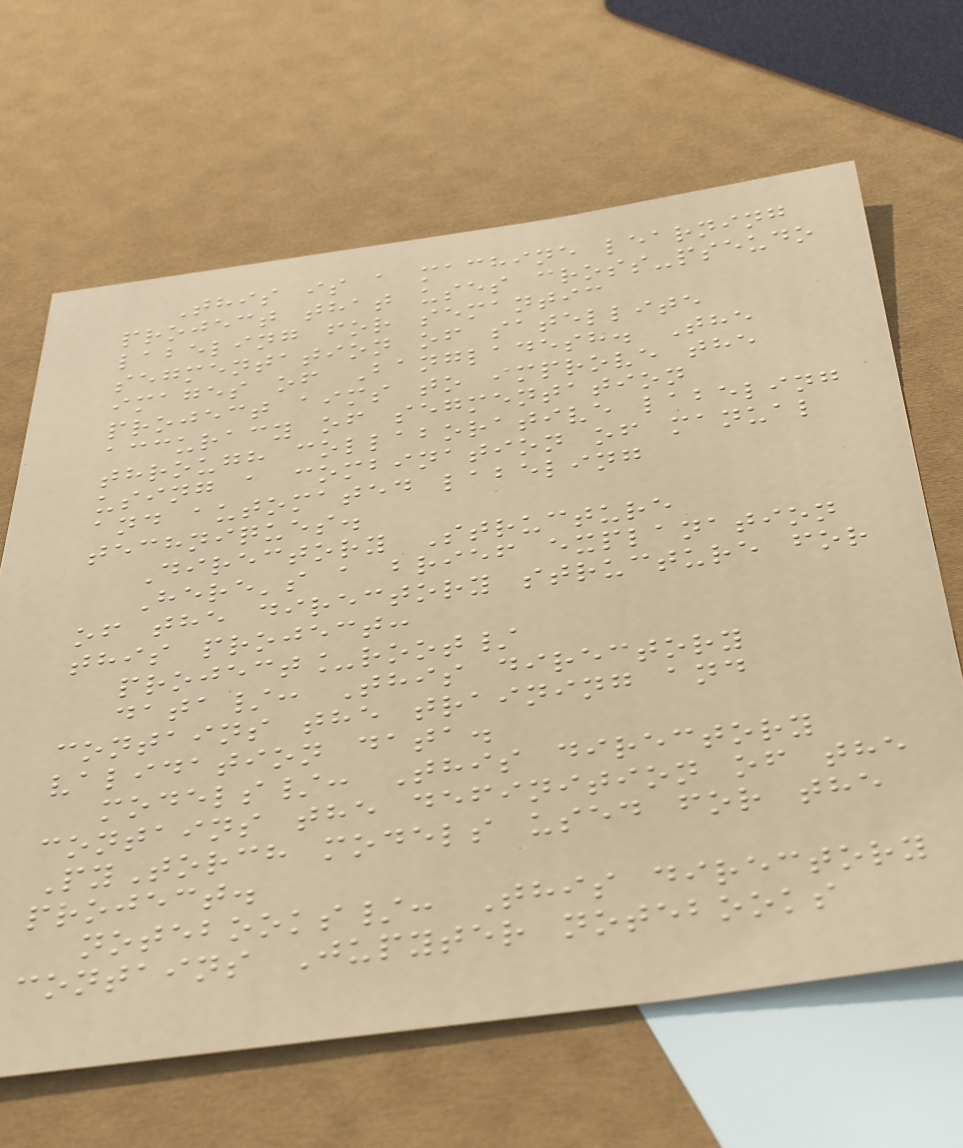This is a machine learning
project that uses cross-pseudo
labeling for semantic
segmentation of satellite
images of Bangladesh. The
project aims to improve the
accuracy of segmentation
through collaborative labeling
using a combination of manual
and automated labeling
techniques.
Directory Structure
Here's a brief explanation
of the directory structure for
this project:
project_root/
data/: This directory
contains the training and
validation data.
models/: This directory
contains the definition of the
PyTorch models used for the
project.
notebooks/: This directory
contains Jupyter notebooks
